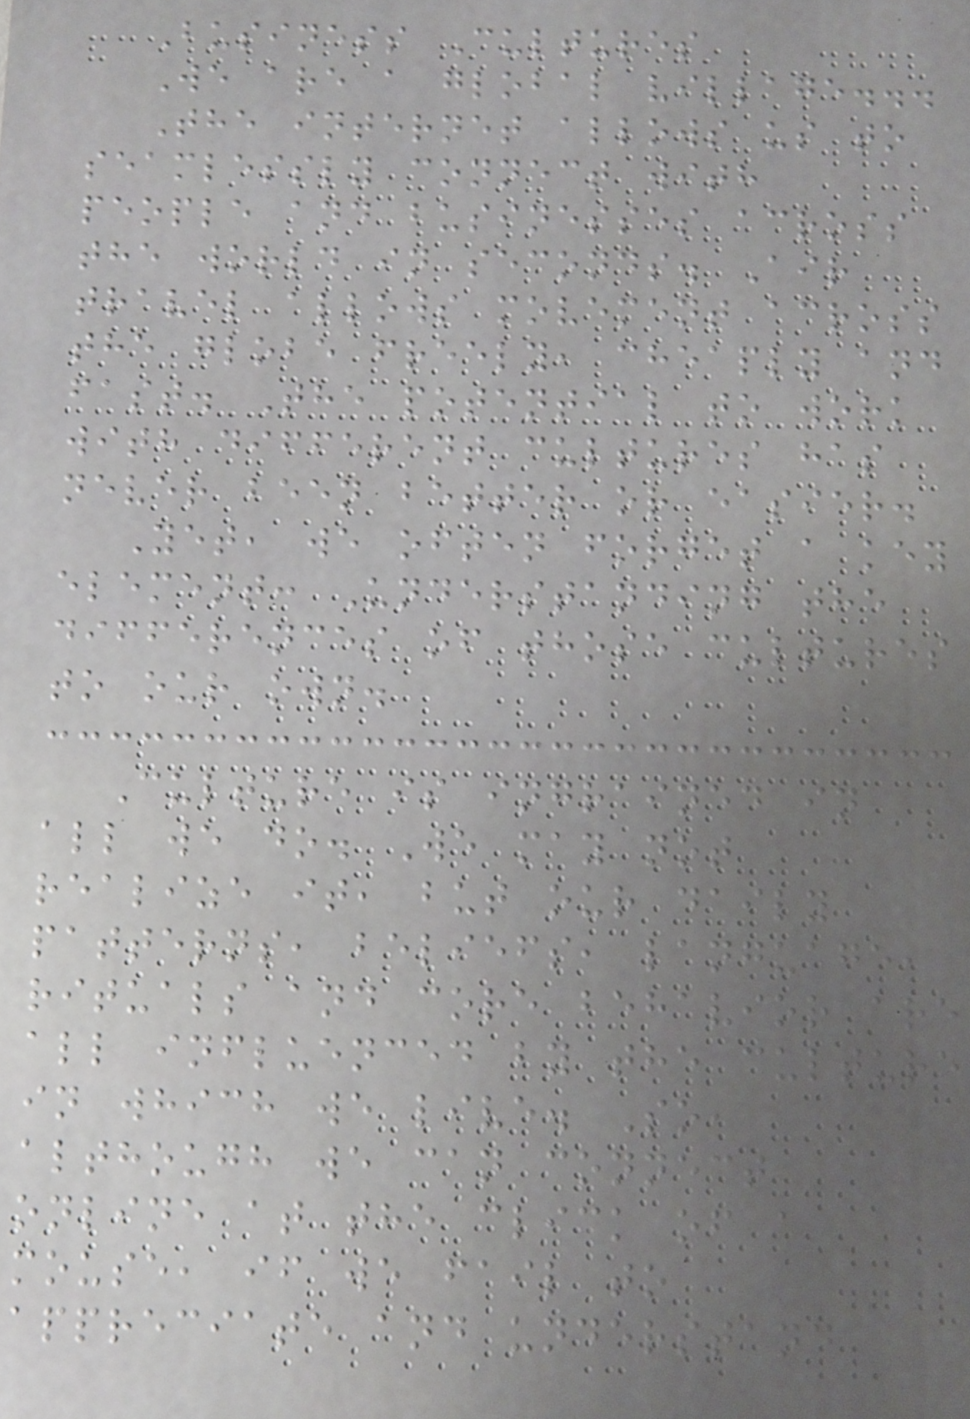Business Cultures
We are a global village...
The internet allows us to
seamlessly connect with
people and businesses across
the world in seconds. Air
travel allows movement across
the globe freely, cheaply and
fast. The potential to work
with different cultures has
never been better or easier.
Yet, we often forget a key
element: Understanding the
differences of those cultures
to our own.
Culture is ingrained in
all we do. We may not
realize it, but our daily
patterns, beliefs, language,
rituals and core behavior are
all influenced by the culture
in which we live. So,
although we can connect
online at the click of a
mouse, if we fail to
appreciate and understand
